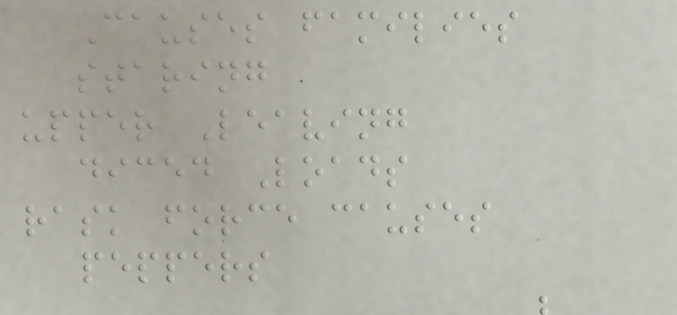Causes families
staring
upper Leaving
diced Loads
rask force causes
peppers
